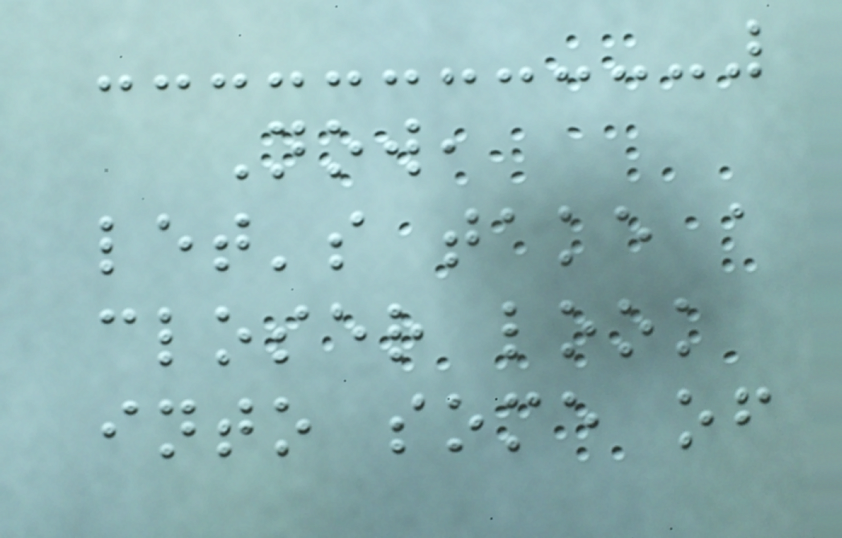Now,
let's take a
closer look
into some of
